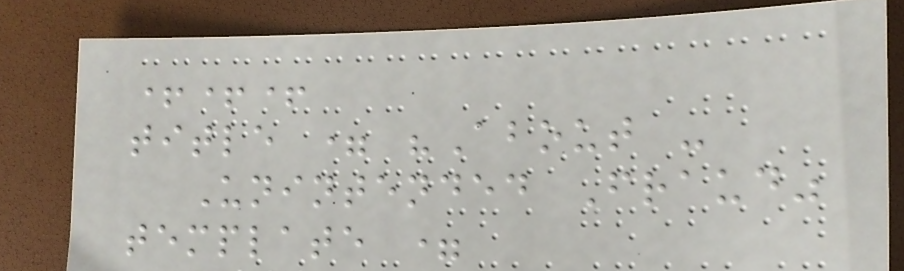+++
title = "About -
Unintended Fraud"
template =
